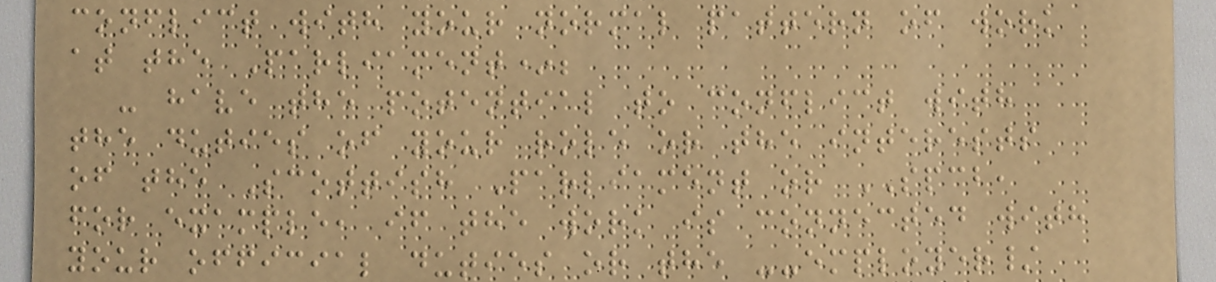conflict with your normal pattern of work
at the Parliament*;
- have the potential to conflict with
the duties of your role or the interests
of the Scottish Parliament or SPCB,
for example, if the work is connected with
your official duties or the --employer/
